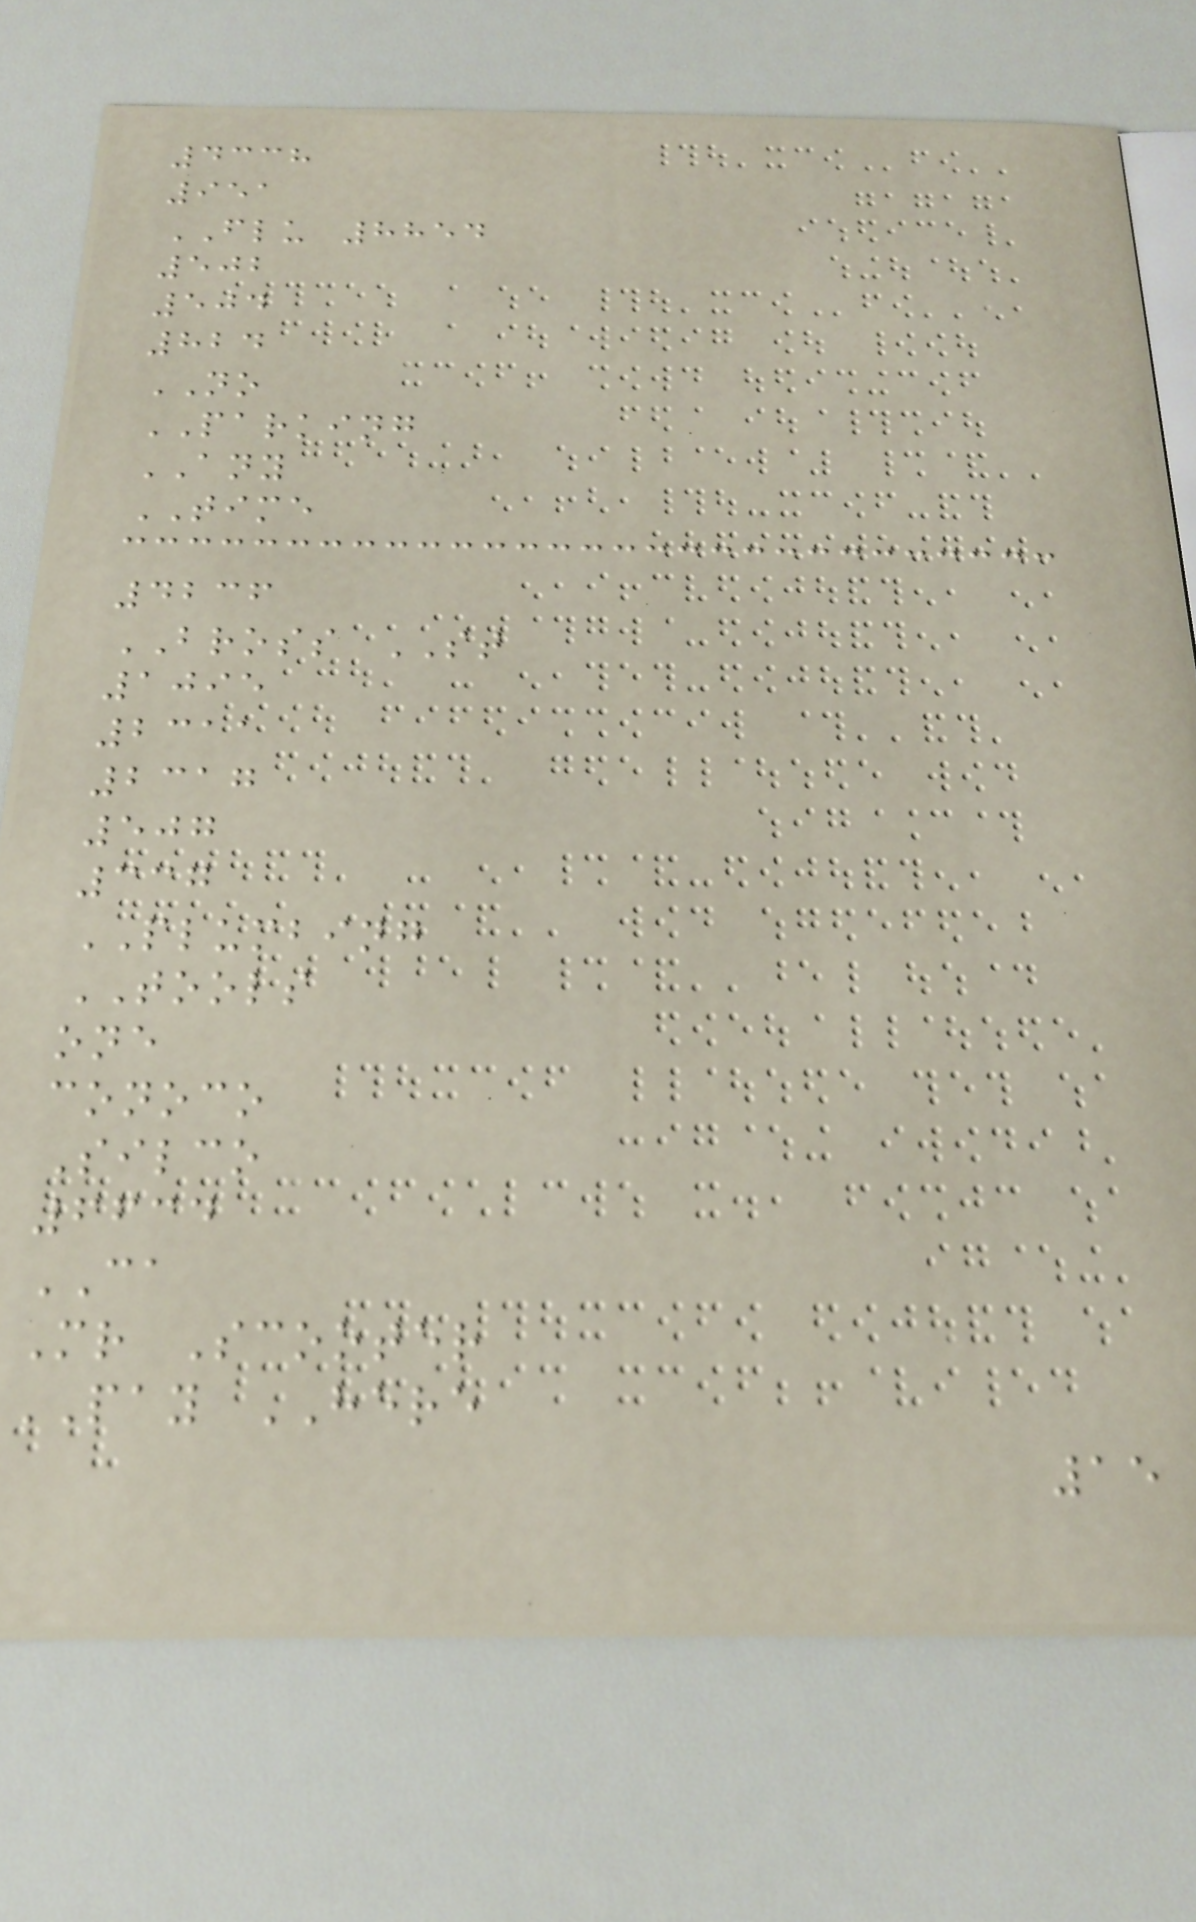4338
951
FLU 8854
502
504
824
NO
PARKING
ANY
TIME
4236
BROSS ST
1095
2311
2317
507
337
PLUMBING
TOOLS
one
conoco
Silco
6634
CA
Mr Scooter
PAY HERE
15
